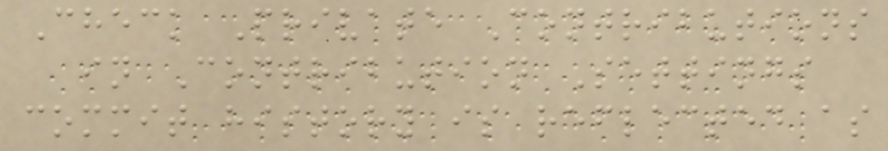Check Private Contributions
in Contribution Settings
commit history is reflected as
